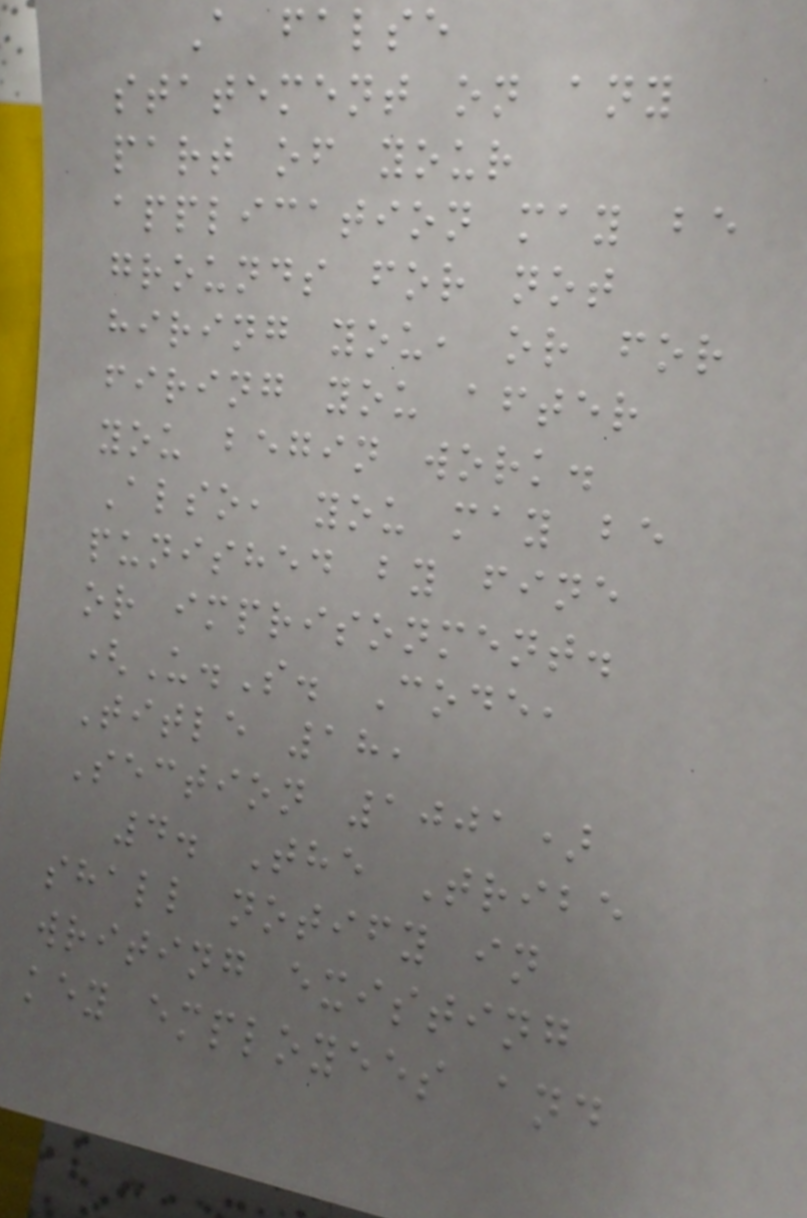A false
statement on any
part of your
application may be
grounds for not
hiring you, or for
firing you after
you begin work.
Also, you may be
punished by fine
or imprisonment.
(U.S. Code,
Title 18,
Section 1001)
4. The Tribe
shall notify in
writing existing
key employees and
